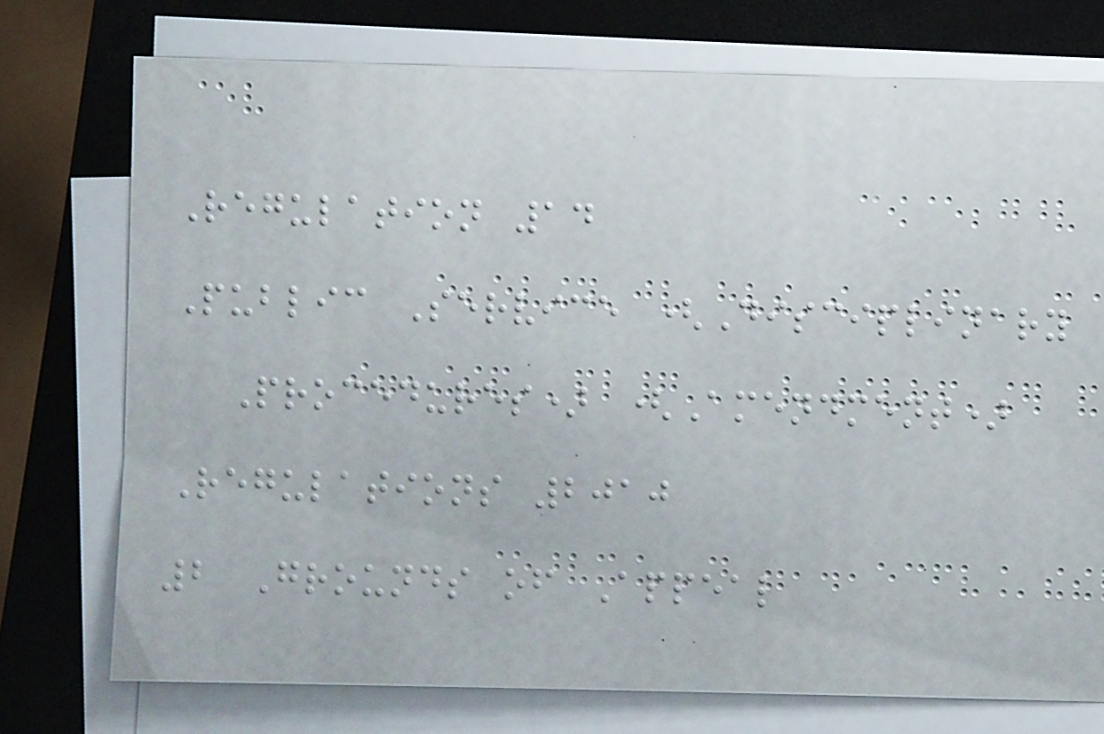Regulation 14
Public Service (Disciplinary
Procedures) (Amendment)
Regulations 2010
2 Grounds of Appeal
